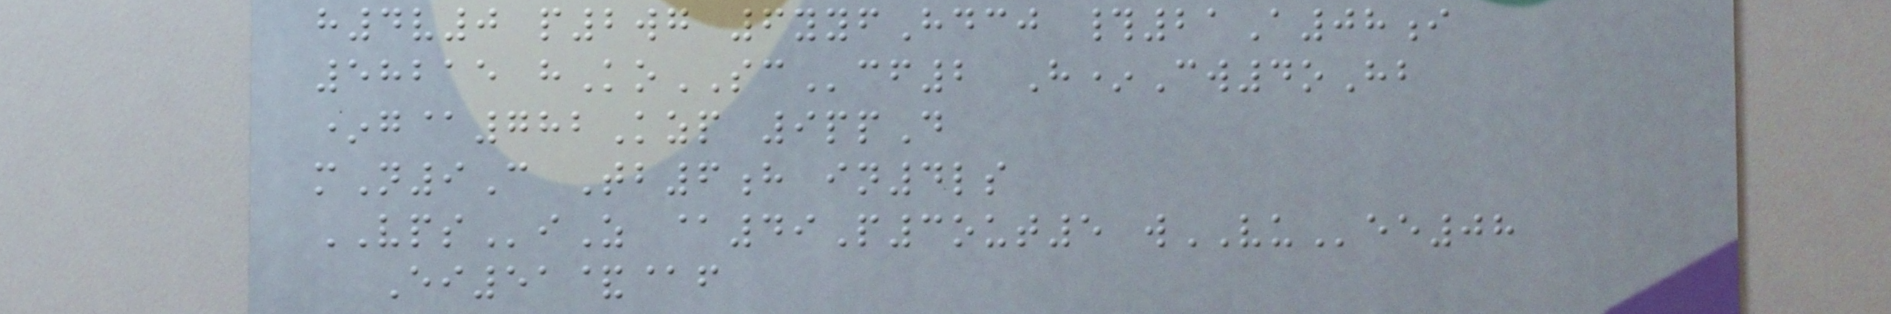h4v0 p2wg 6yyfHdcj #21A08i
58215 hKoSCcf2 H*Cw4oHb
*g@782Kzp 9ppD
mN9C Tb6h in4ls
VPSiZ @49P3out5 wVUee08
Ei51&@f
